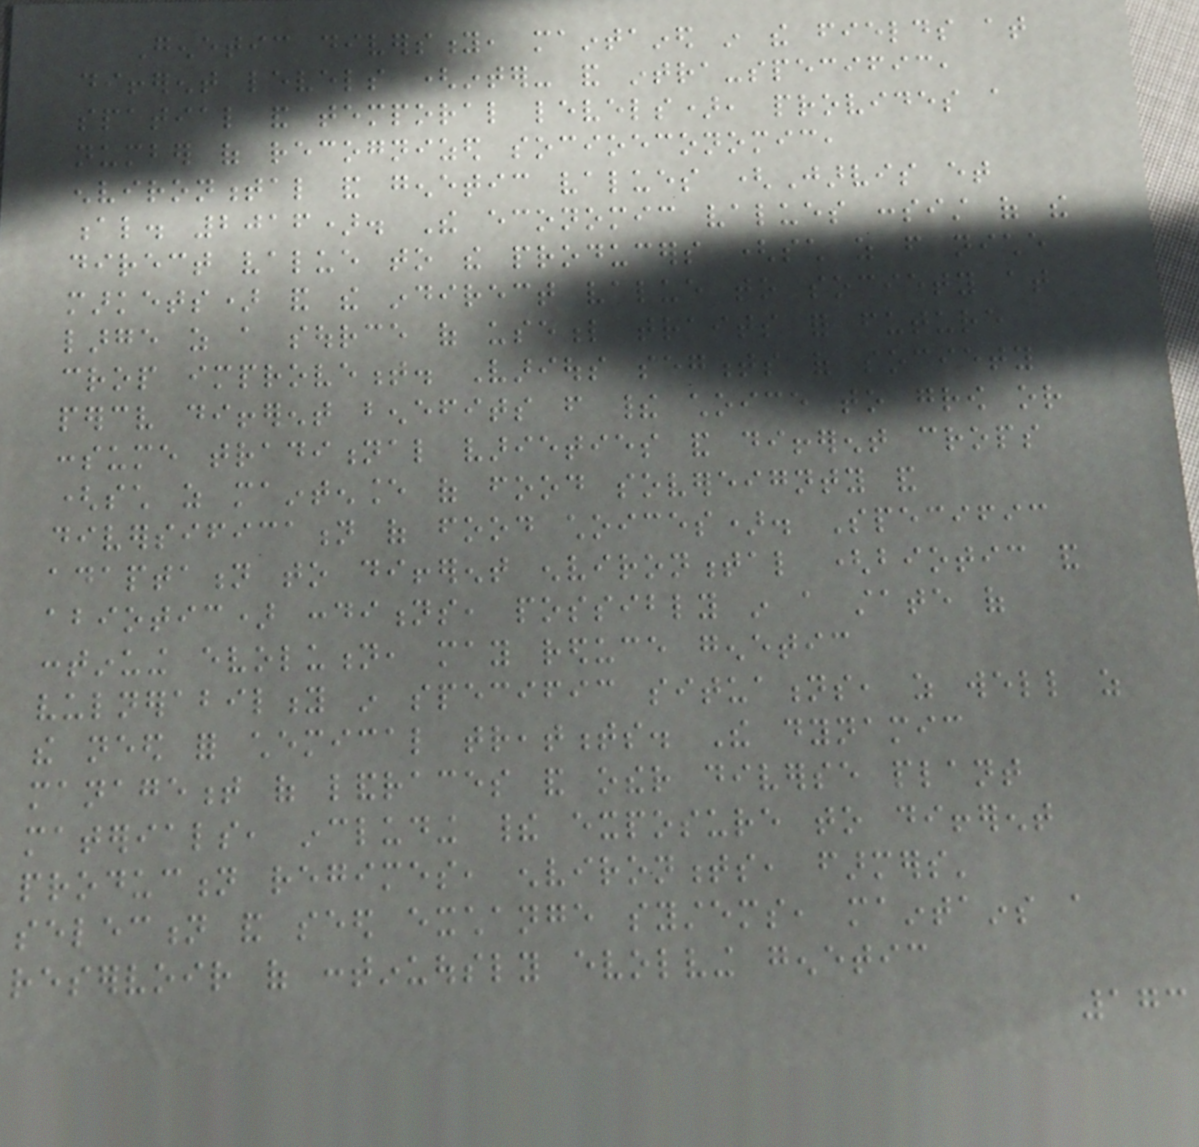Genetic diversity, maintained in the fields at
different levels (inter- and intra-specific,
spatial and temporal levels), provides a
number of recognized socioeconomic,
environmental and genetic values (Jarvis et
al. 2016). The economic values consist of the
direct value to the producers (such as from niche
markets) and the indirect value to society at
large as a source of useful traits for future
crop improvement. Various segments of society
perceive different benefits from their choice to grow or
consume traditional varieties and different crops
(such as maintenance of food sovereignty and
diversification of food choices). Specific
adaptation to different environmental (biotic and
abiotic) conditions, possibly in a state of
continuing evolution, may reduce genetic
vulnerability in specific situations, as well as
the need for chemical treatments. The dynamic
management of landraces and other diverse plant
materials, including their exposure to different
production regimes, environments, farmers'
selection and seed exchange systems, maintains a
reservoir of continuously evolving genetic
173
